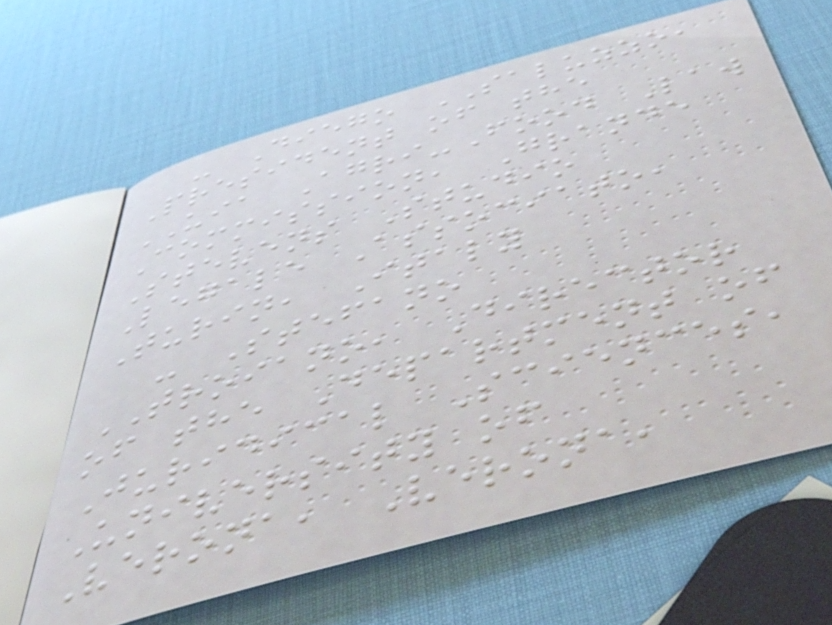- Diego SALUZZO,
President of the
UIA Agri-Food Law
Commission, Grande
Stevens Studio
Legale Associato,
Turin, Italy
- Stefano
TROIANO, Director
of the Department of
Juridical Sciences,
University of
Verona, Verona,
